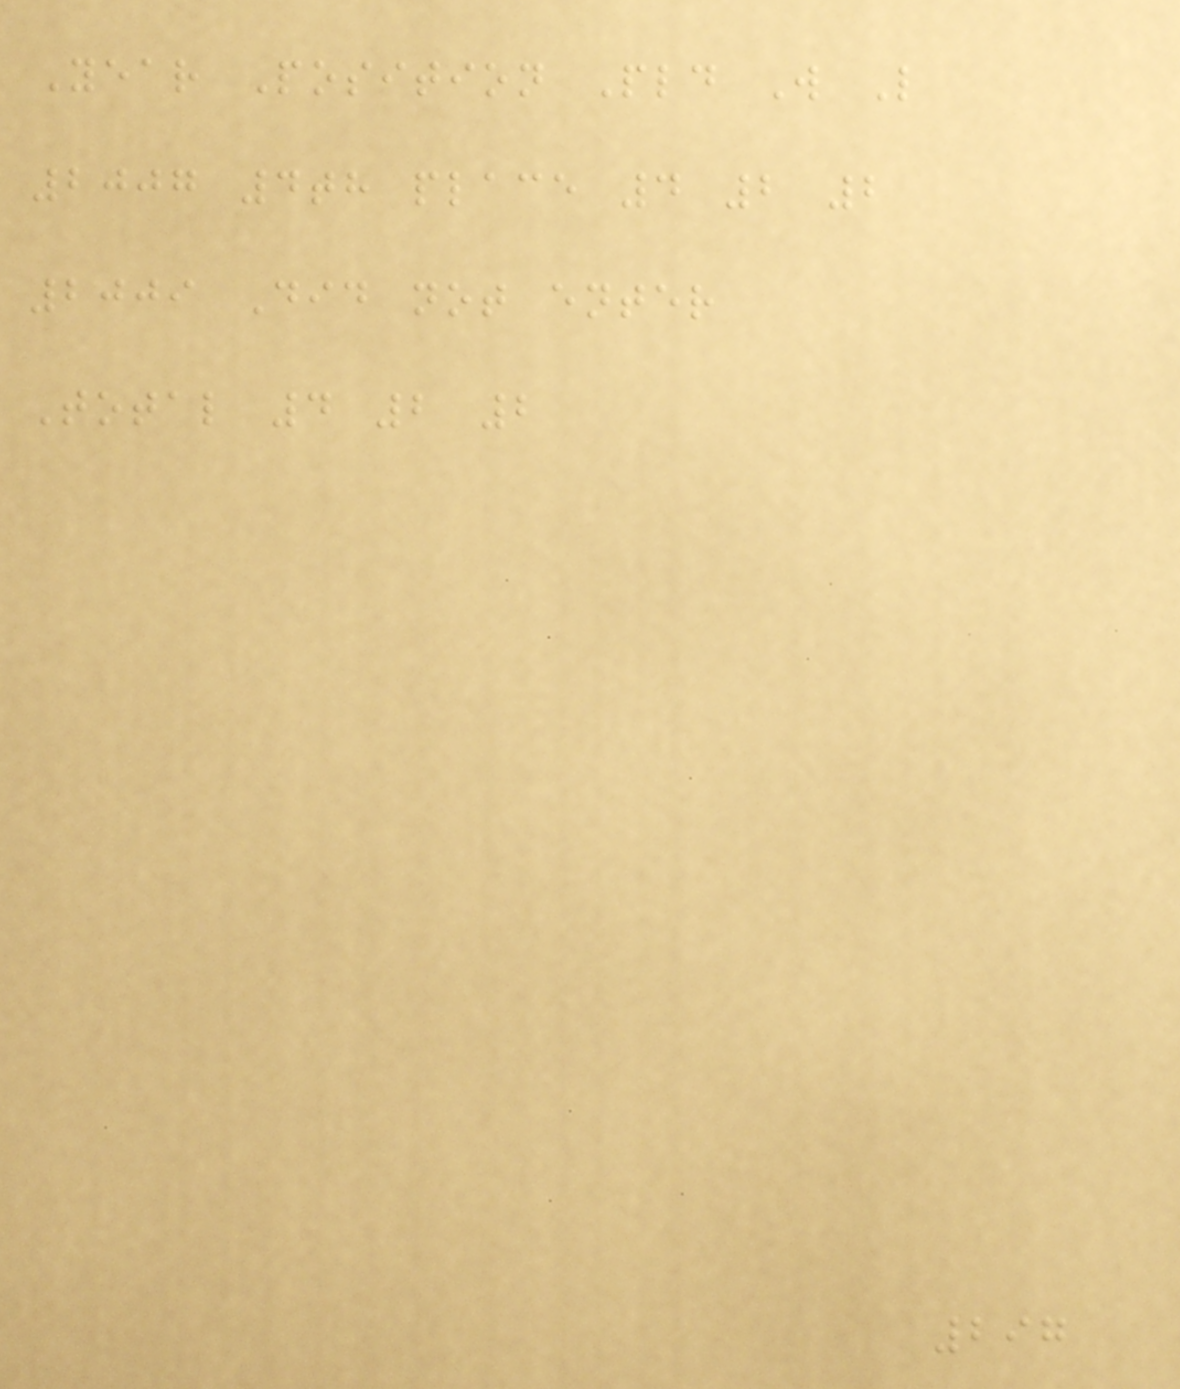Year Position Pld W L
2007 4th place 4 2 2
2009 Did not enter
Total 4 2 2
297
